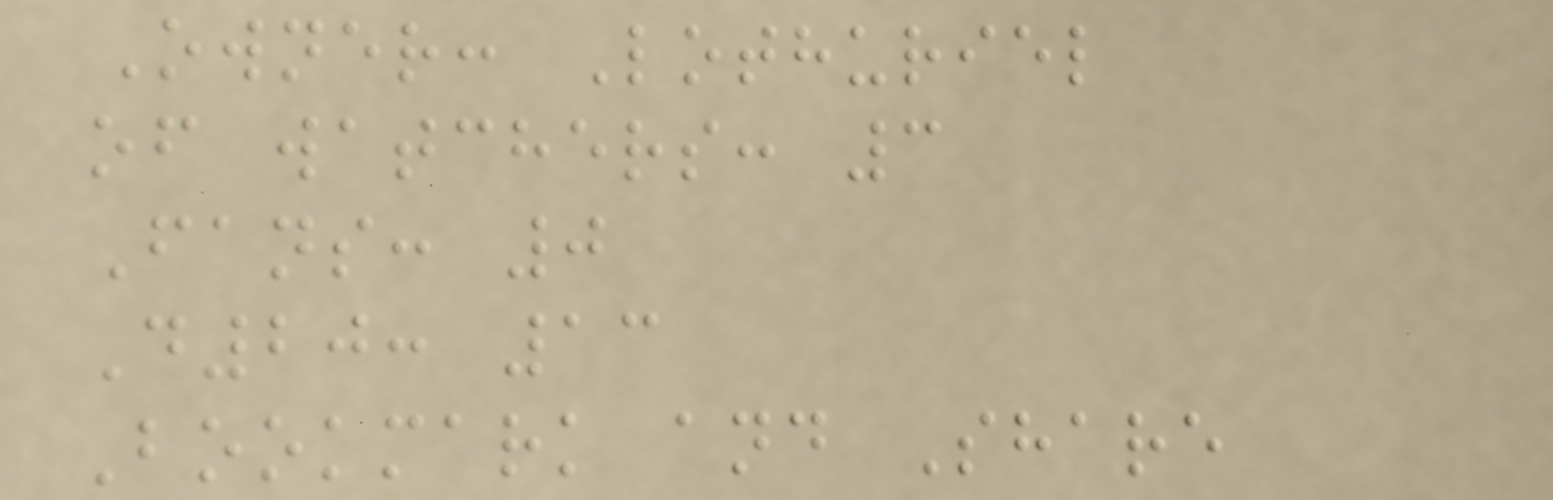Owner: Lothuriel
of watchers: 3
Fans: 0
D20: 13
Bookmark and Share
